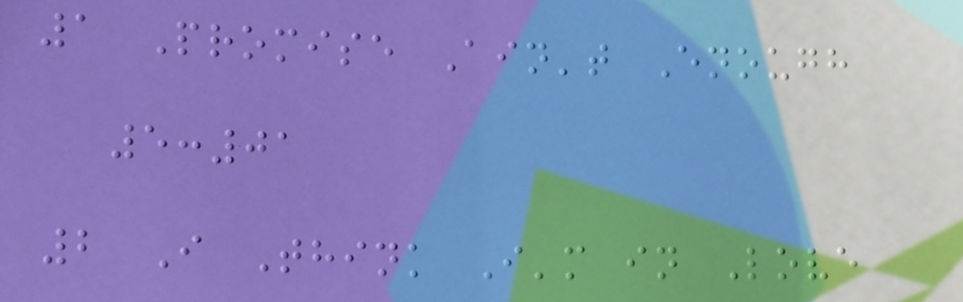1 Promise Ain't Enough
5:01
2 I Think I'm in Love
